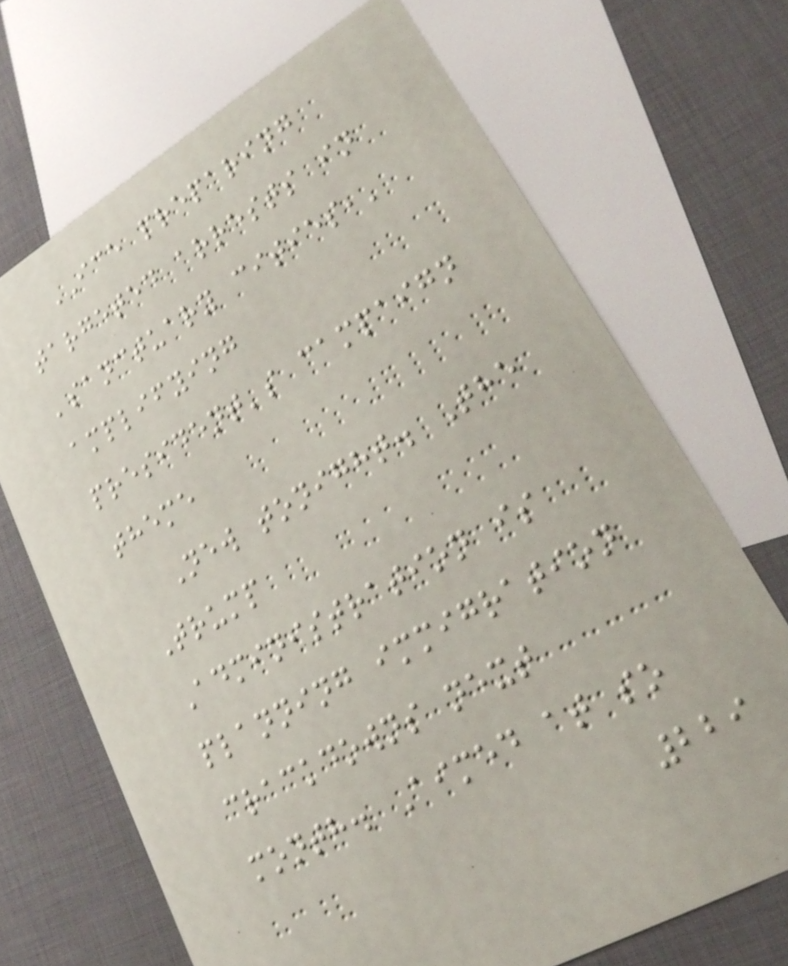ICE preparing
targeted arrests in
'sanctuary cities,'
amplifying
president's campaign
theme
New tonight. The
Trump
Administration is
planning immigration
crackdowns next
month. Aimed at so
229
